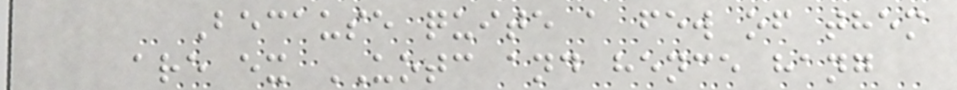Because quite a few of them
are ex UOTC and hence hang
